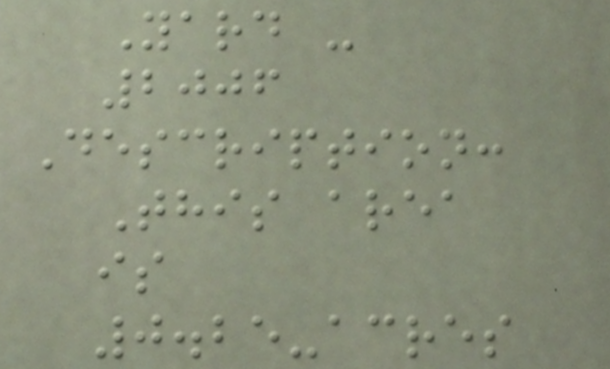Yard -
2006
Description:
This area
is
0.25-acres
